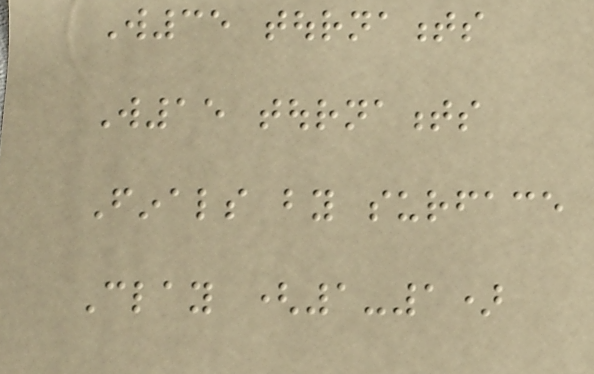W35 tournaments
W15 tournaments
Finals by surface
Clay (1-1)
